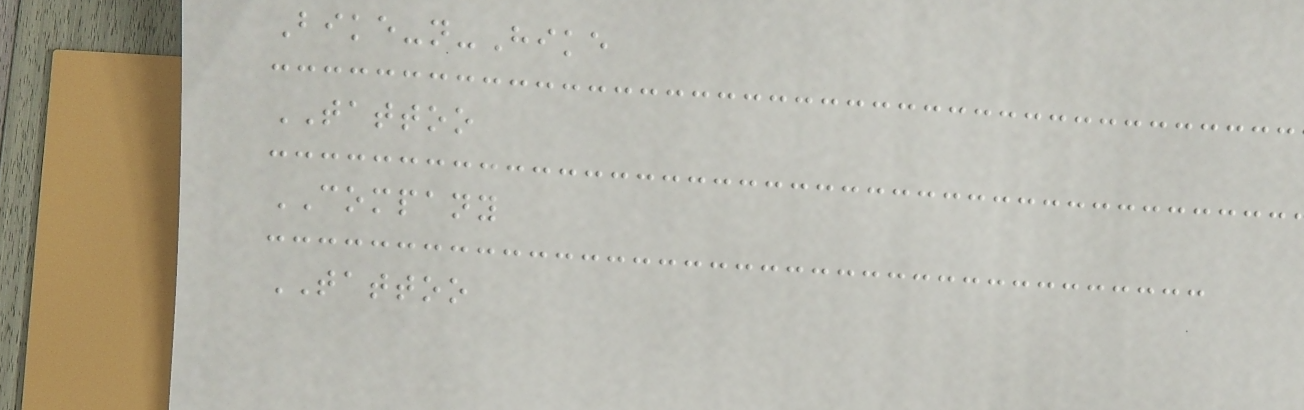Bike-n-Hike
TATTOO
COMPANY
TATTOO
